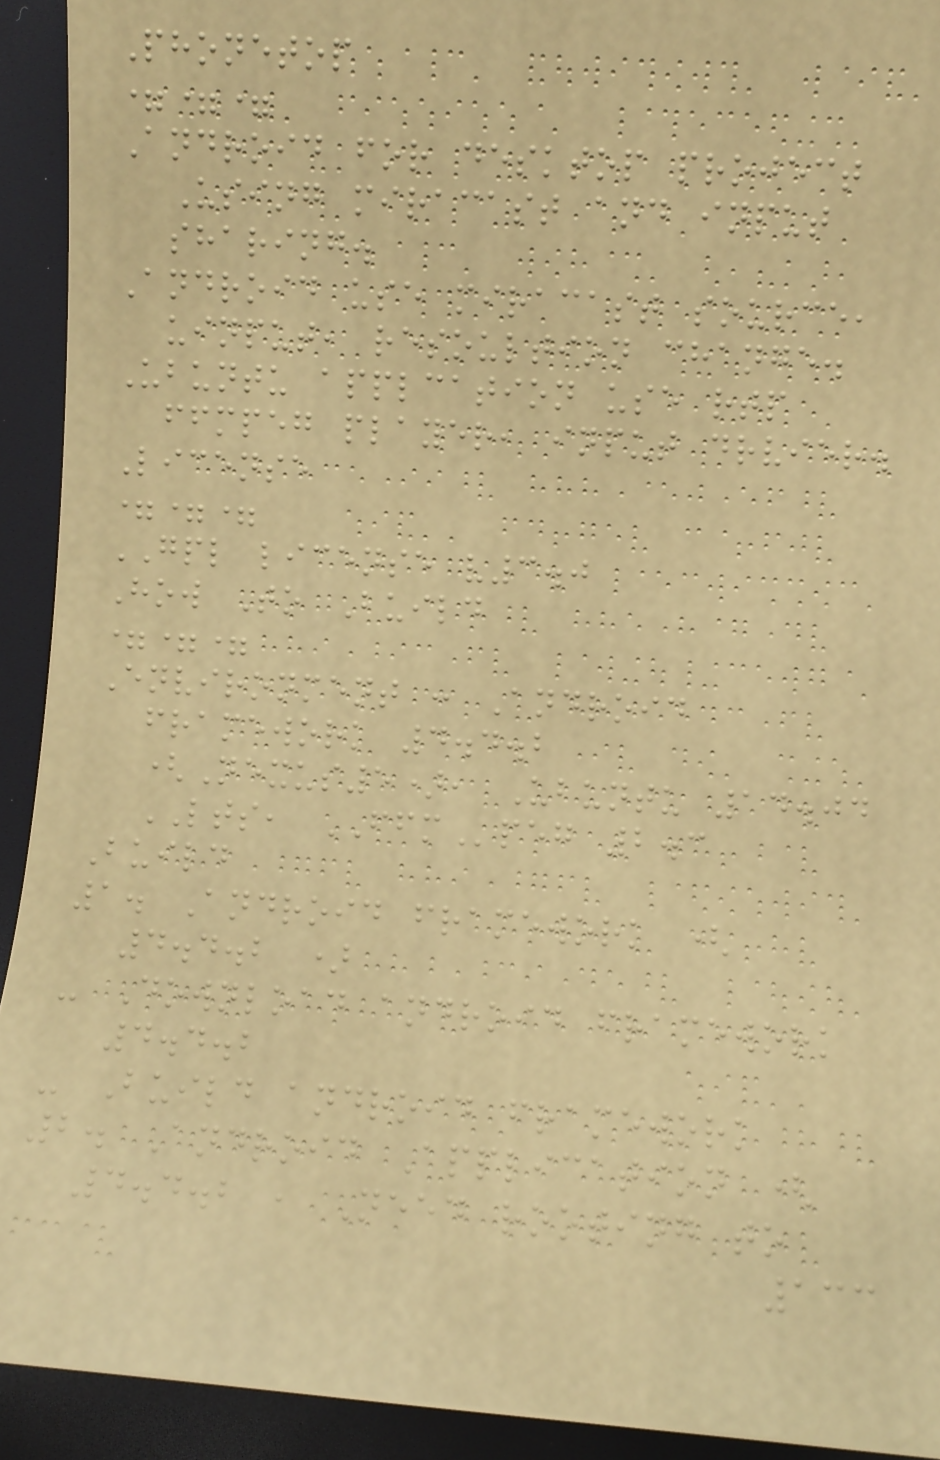Phonetop
===
Android for desktop project
Using miracast and input
sharing.
Android use miracast source,
uinput, resoultion change.
Ubuntu applcation use rtp
ffmpeg player, input drvier.
License
===
GPL license v3.0
How To Build
===
Environment : Android
framework 4.4.2
(Nexus5), Ubuntu 14.04
LTS, FFMpeg 2.3
Build
1. Android framework (
4.4.2 )
- Download android framework
4.4.2
- Build android framework
2. Android Application (
4.4.2 , Need rooting to
133
